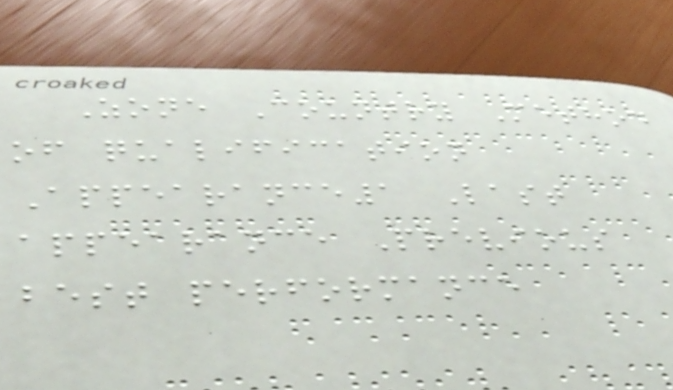Zone Country Method
of qualification
Appearance1 Last
appearance Previous
best performance
